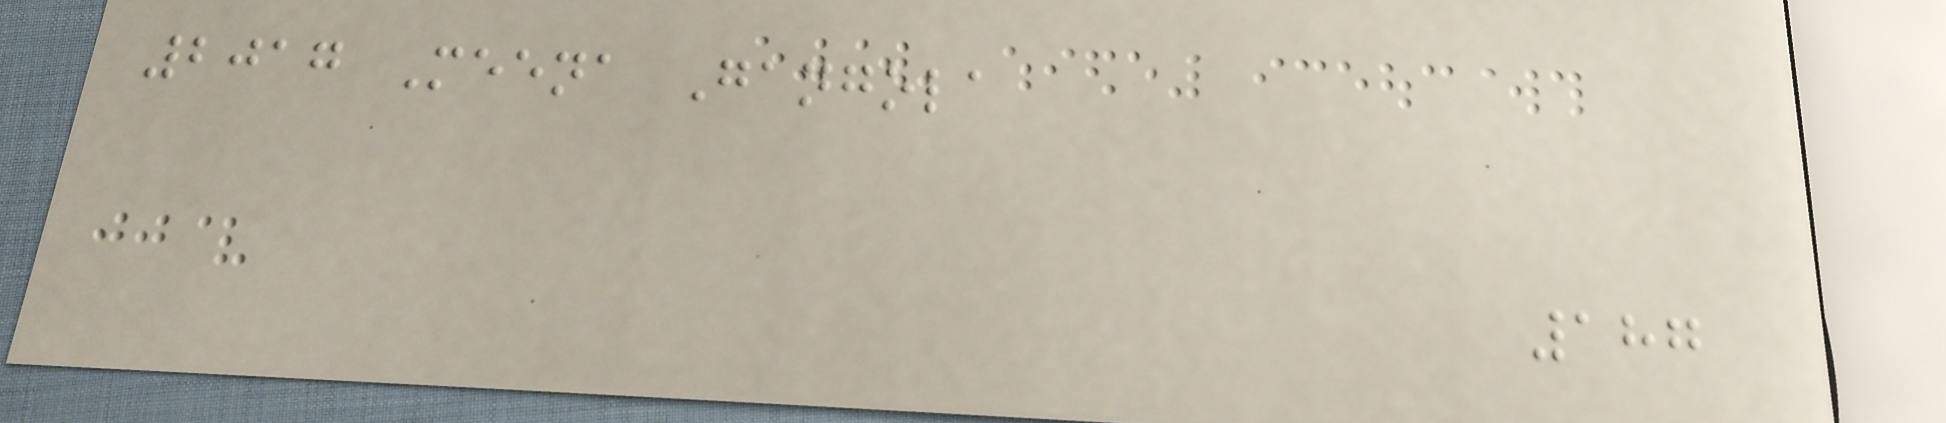2017 Meena Gangola
187
